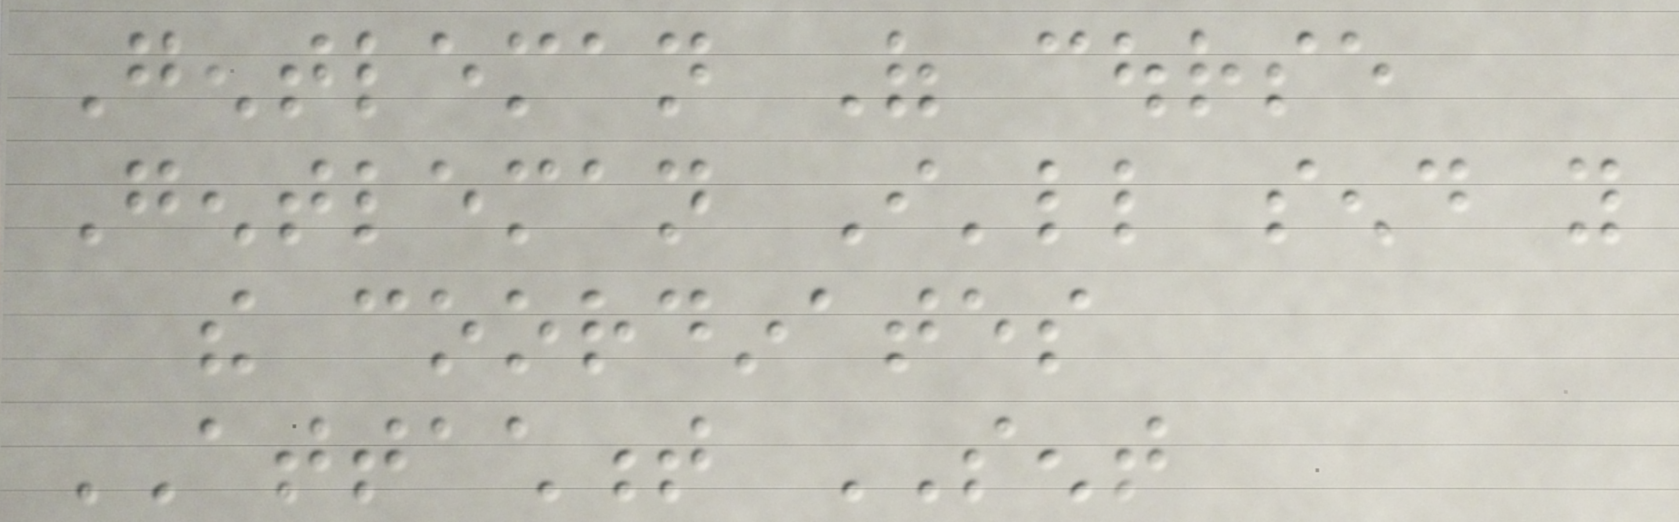Gentleman Of course
Gentleman I'll send you
the coordinates
ATTACHMENT SENT
